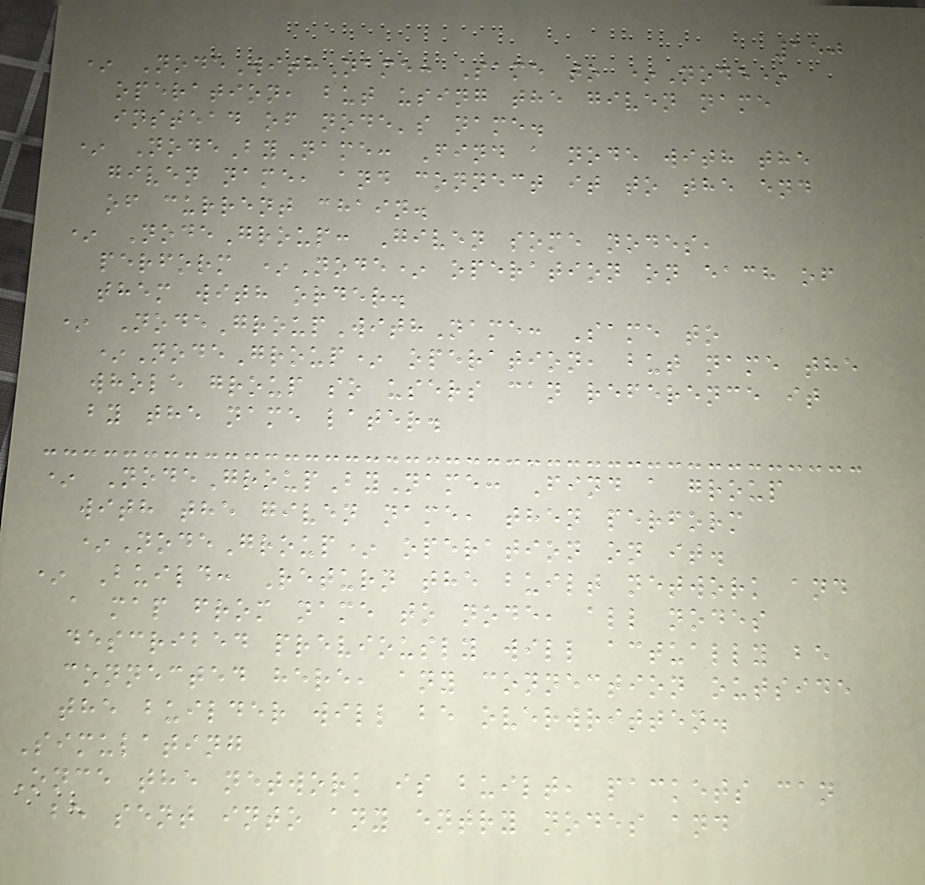150
* NodeWithName: Same to *Node*
operation, but using the given name
instead of node's name.
* NodeByName: Find a node with the
given name, and connect it to the end
of current chain.
* NodeGroup: Given some nodes,
perform *Node* operation on each of
them with order.
* NodeGroupWithName: Same to
*NodeGroup* operation, but name the
whole group so users can reference it
by the name later.
* NodeGroupByName: Find a group
with the given name, then perform
*NodeGroup* operation on it.
* Build: Return the built network and
a map from name to node, all nodes
described previously will actually be
connected here, any connection outside
the builder will be overwritten.
Simulating
Once the network is built, packets can
be sent into any entry nodes and
